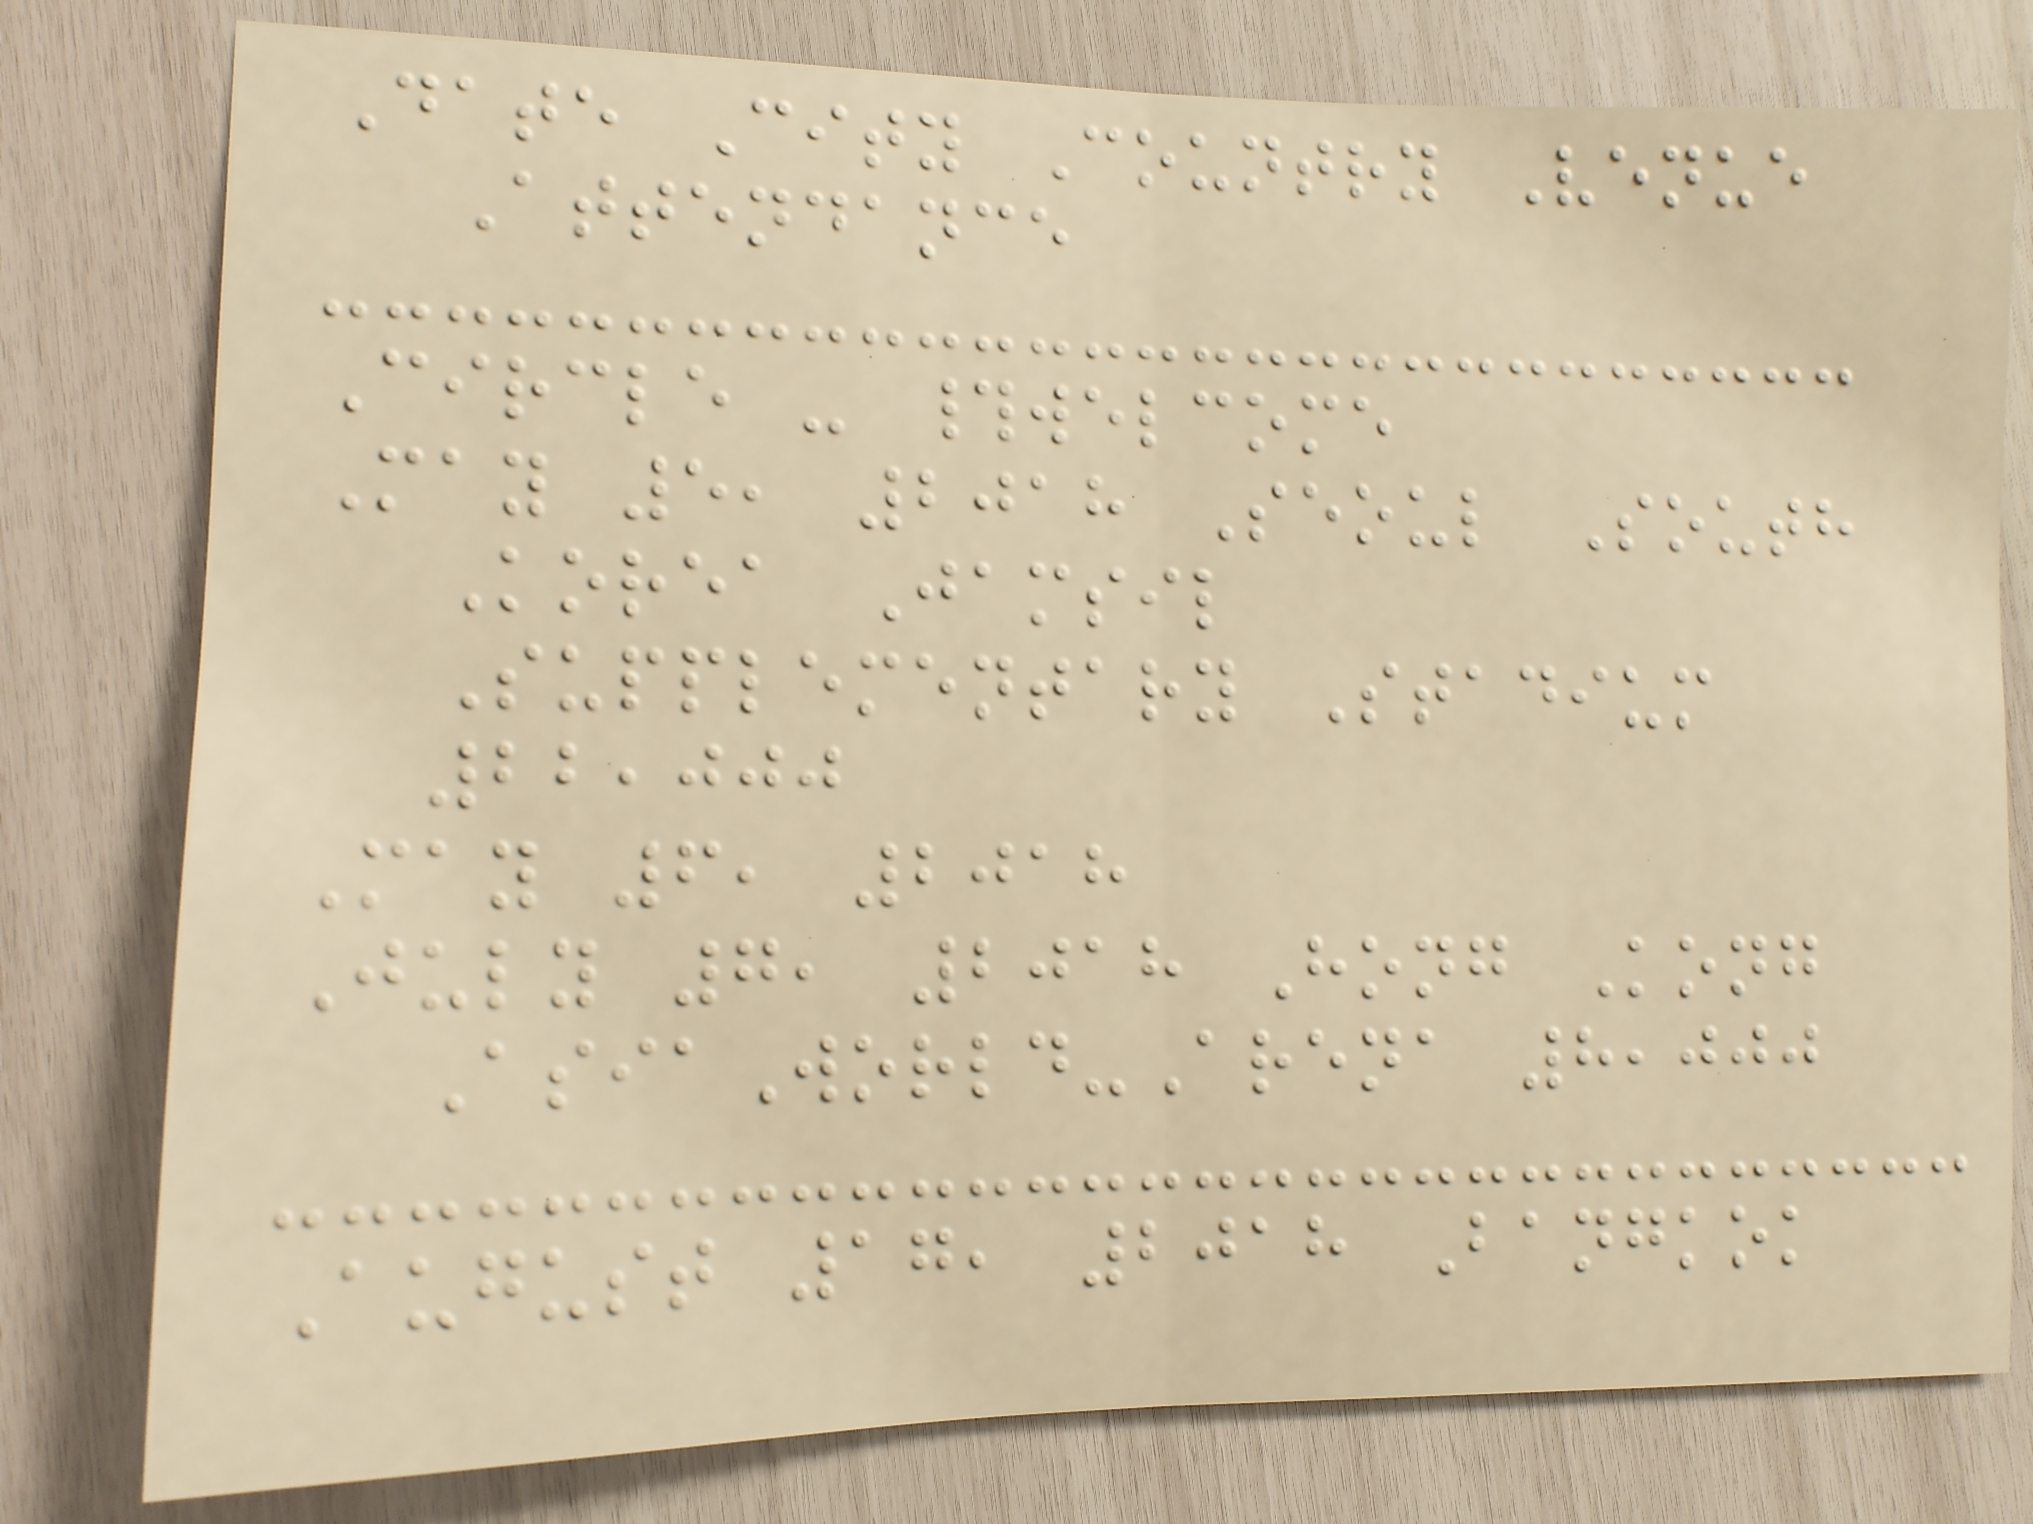Date City Country Venue
Attendance
Circle - #welcome
May 5, 2018 Seoul South
Korea Jamsil
Supplementary Stadium
22,000
May 6, 2018
July 7, 2018 Hong Kong
AsiaWorld-Arena 8,000
August 17, 2018 Bangkok
